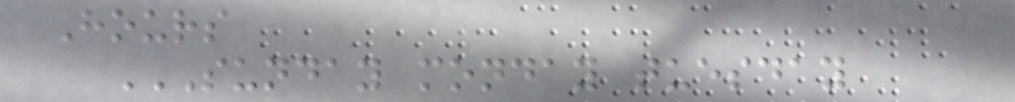Hours
SUNDAY MONDAY TUESDAY
